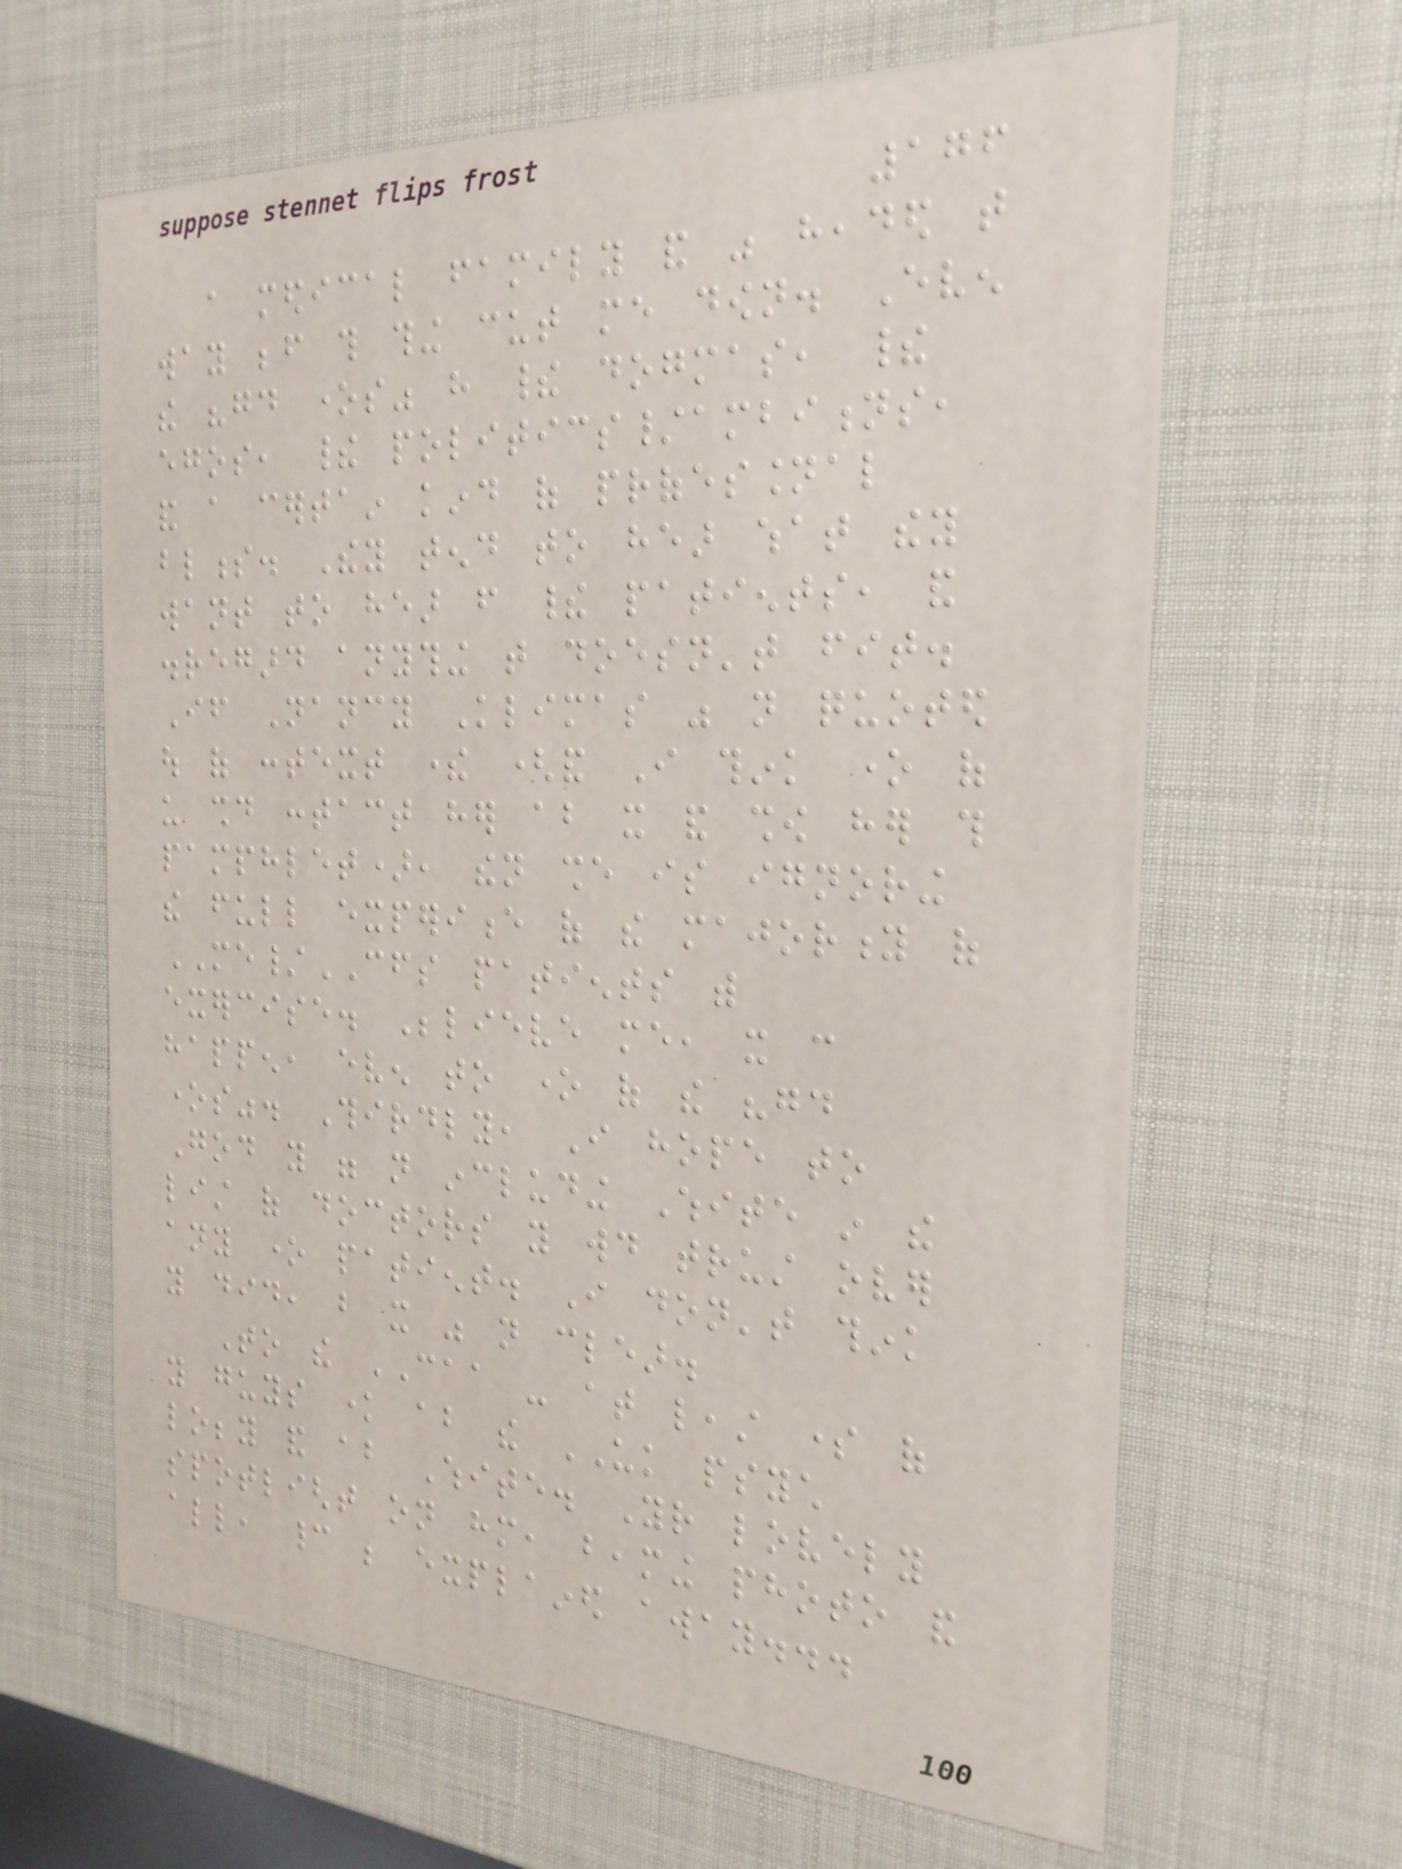176
a medical family and was headed that
way before this thing cut me down. Even
the "good ones" have their dogmas, their
egos, their politics/ambitions,
and a certain kind of professional
blindness. They tend to hear what they
want to hear from their patients, and
disregard anything that doesn't fit.
If Nancy Klimas was not quoted
out of context there (and I think one of
us should contact her about it and show her this
pamphlet), then she is ignoring
the full experience of the majority of
ME/CFS patients with
exercise. Believe me, it can
happen, even to one of the "good
ones". Thirdly, I hope to
God you were not including White in the
list of doctors you would trust over
any one patient. I don't think
you did, but it was not clear.
To the CAA - at least some of
you guys know about the UK psych
lobby and about White. Your lovely
spotlight on him, beaming photo and
all, cannot be explained away...
